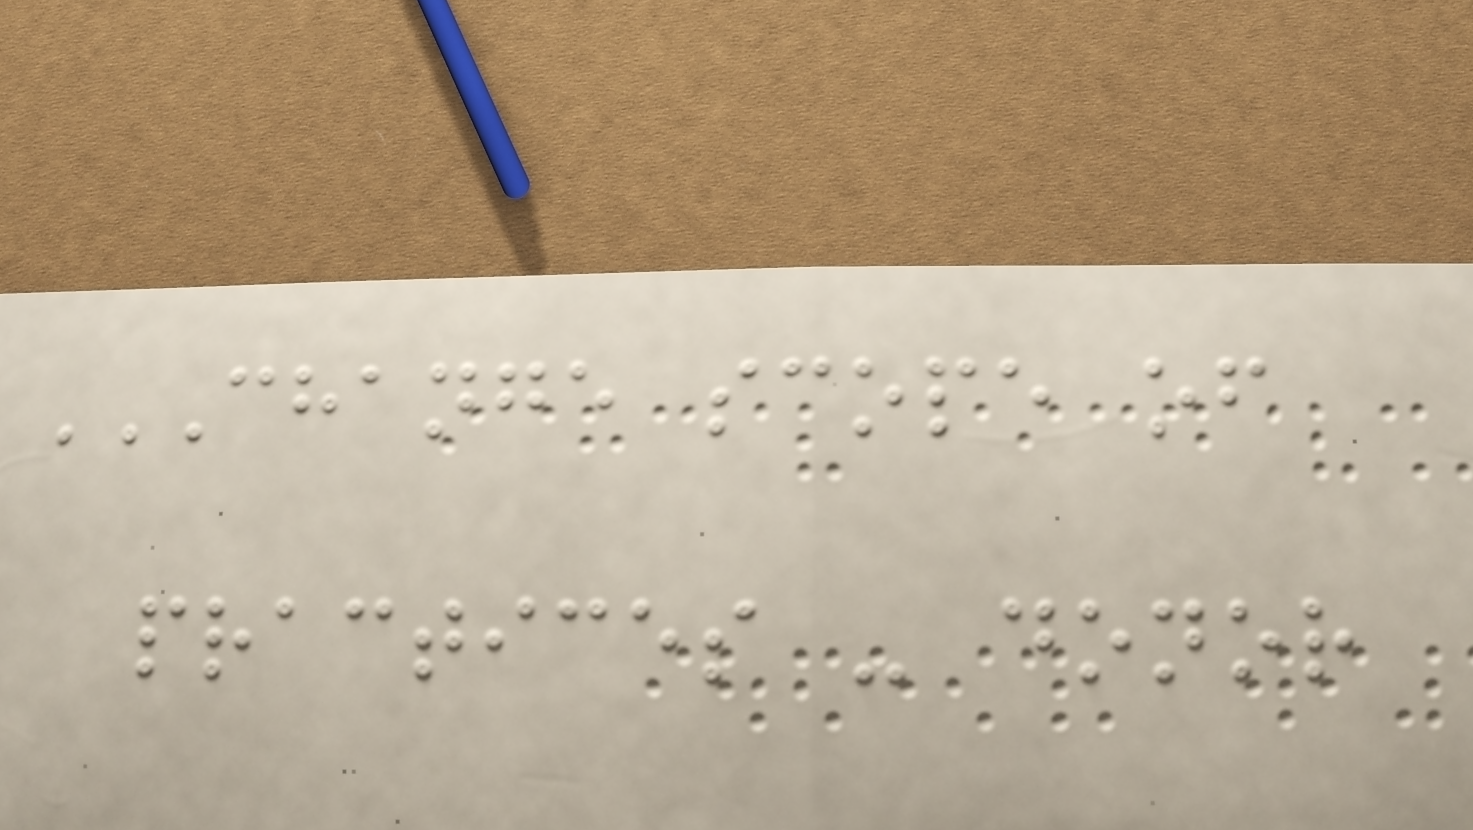CHANGE SCOPE OF
PRACTICES - DONOR
